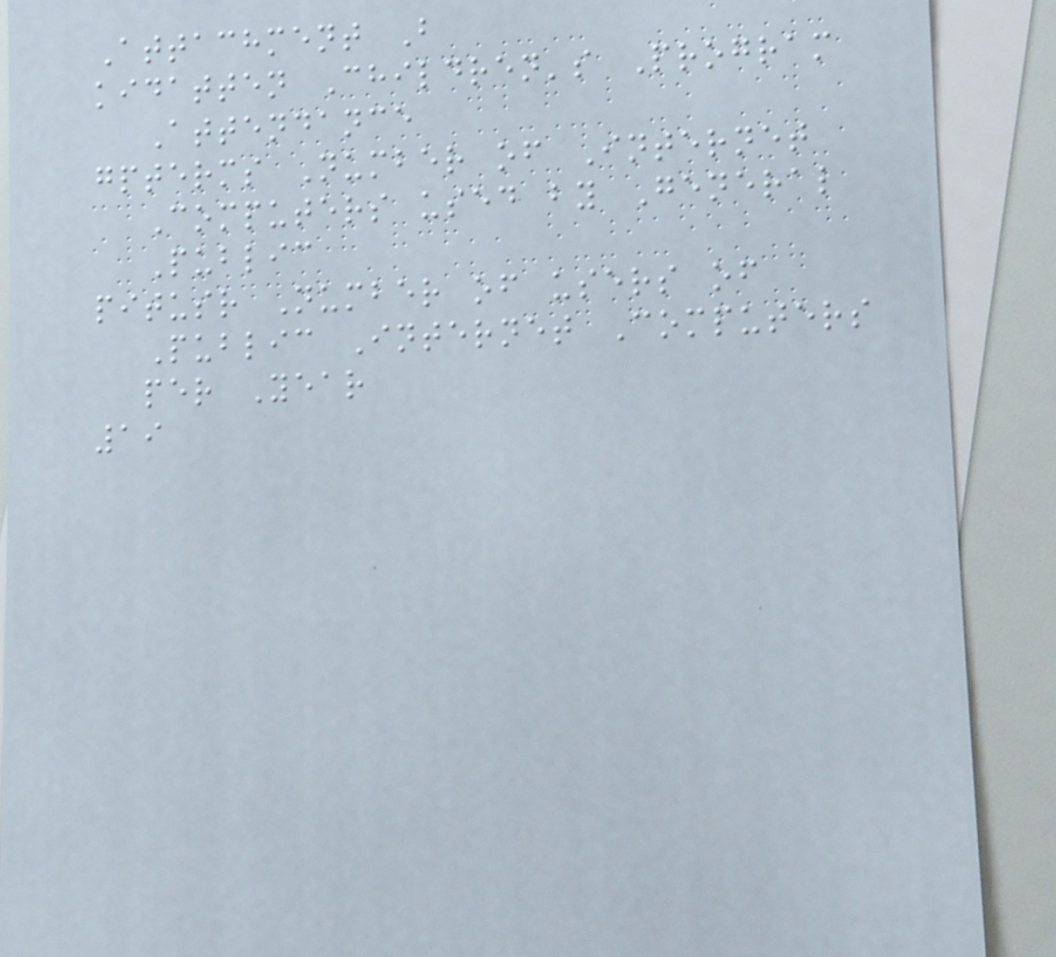Attachment B
kidatten Children's Program
Attendance
gpterms Number of Internet
Computers used by General
Public
pitusr Number of users of
Public Internet Computers
per Year
19
